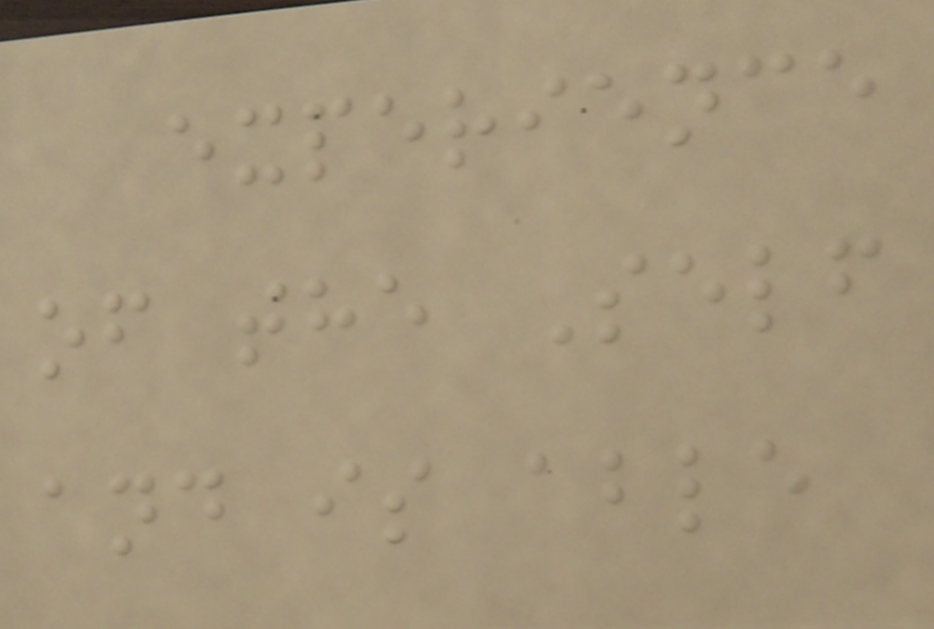experience
of the Self
and is able
